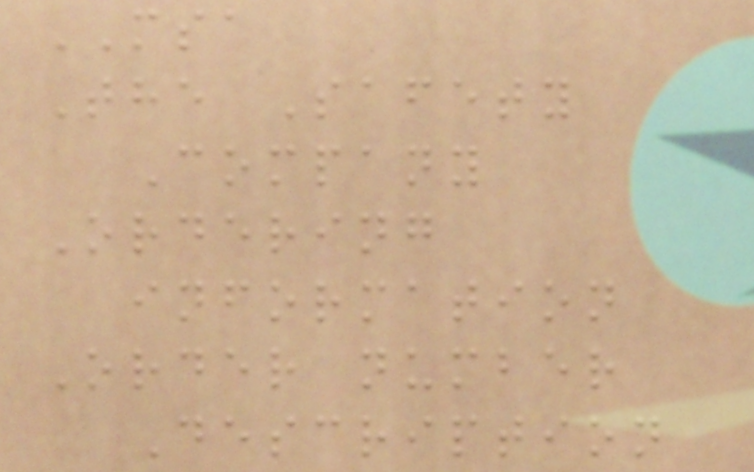MSA
The Safety
Company
Ordering
information
Order number
Description
